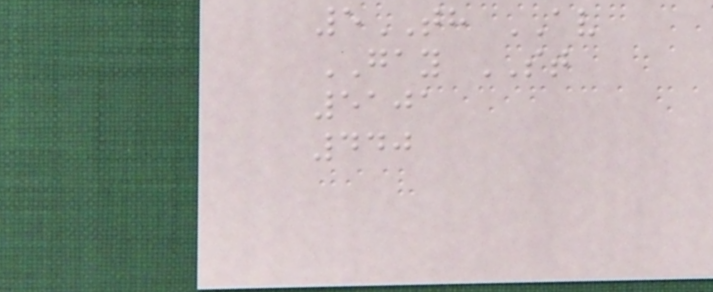5TH AV
GAY ST
5101
440
